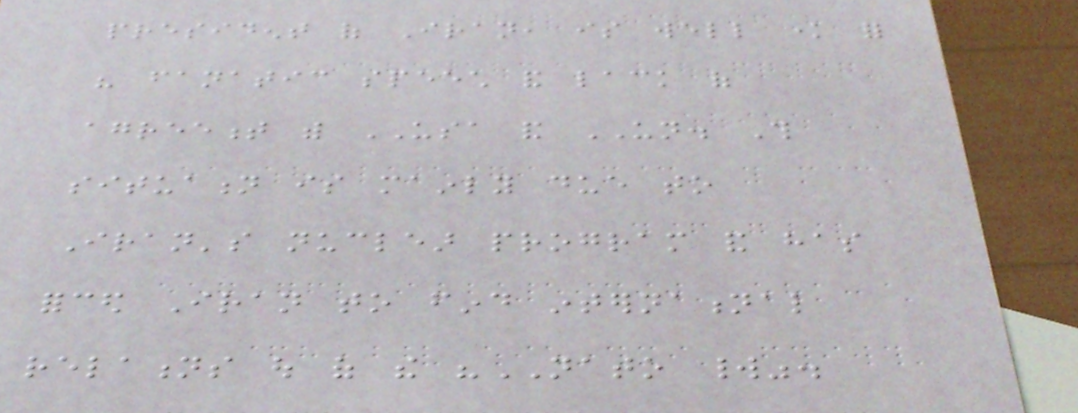president of Iran, is well know for
his fanatic speech and lack of
agreement with USA and UN. This
situation is mainly due to
Iran's nuclear program and has
forced Iran to find international
relations out of the "NATO world".
